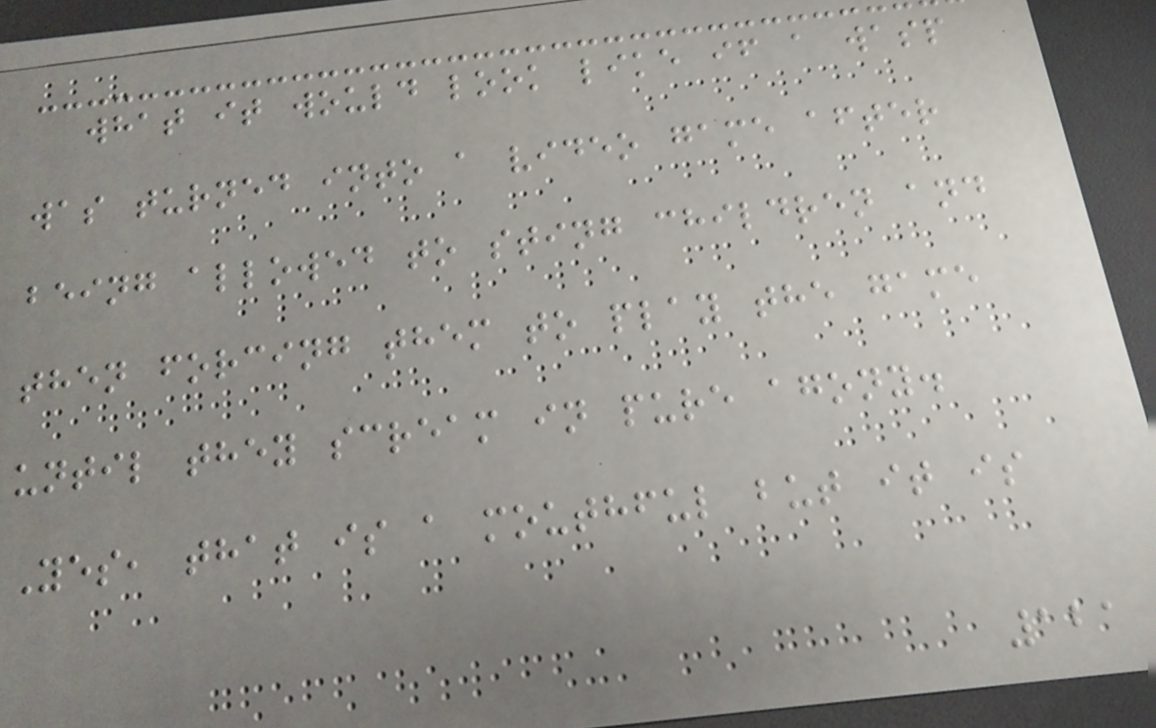what it would look like if a wasp
was turned into a video game after
being allowed to sting children and
then forcing them to play the game
until they scream in pure agony.
Yes, that is a mouthful but it is
121
